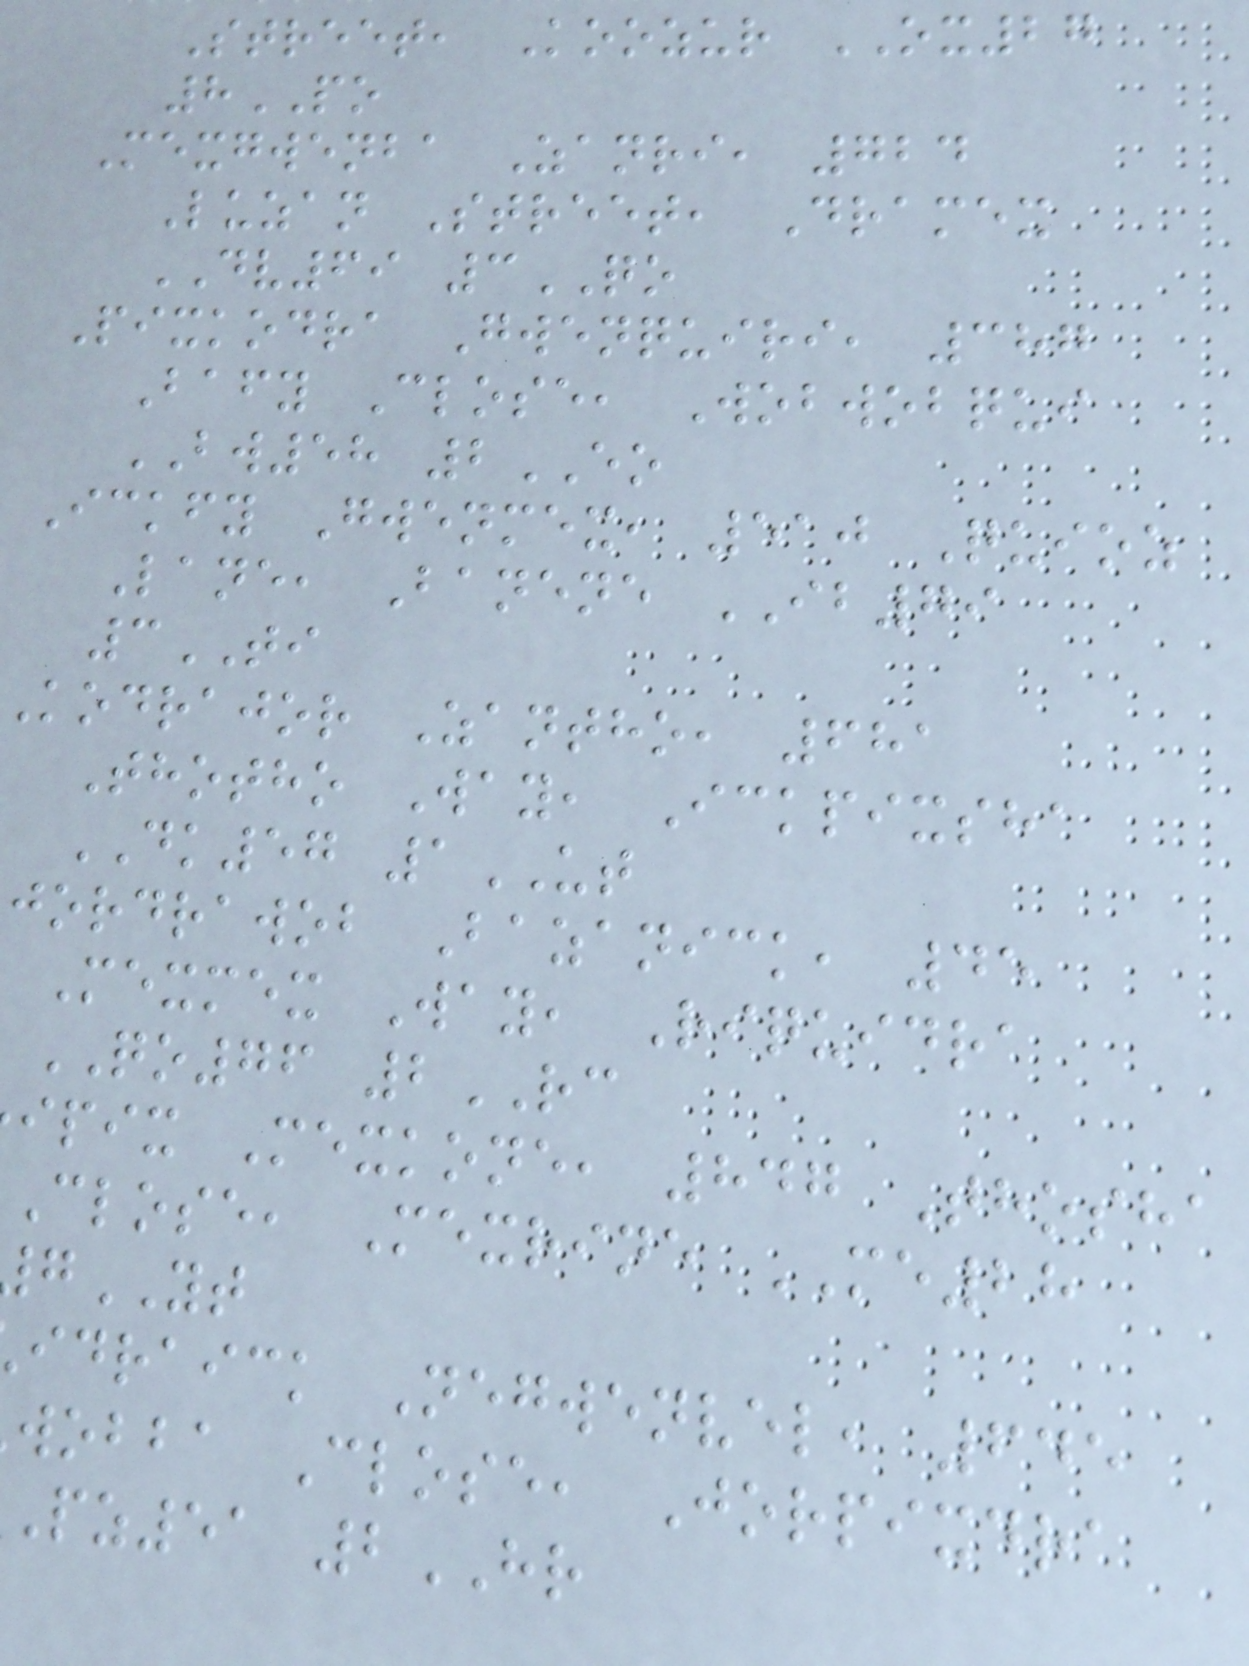Street, Koozur OX27
8PO
Mexgwenba Zanri, 724
Luzan Street, Dramex
DV69 3QO
Pixkodra Gwenquiri, 387
Bafy Close, Wobwobqui
BW58 2EO
Ickfy Gwenmex, 510 Quioz
Lane, Banene IB79
3TI
kodrajor Zantho, 681
Thotho Way, Ickpixsha
DK57 1UT
jordrawob Bazanick, 45
Mexmex Way, Riquidra
QO76 2RC
ipix Mexkone, 847 Thosha
Close, Mexrine ME28
YT
idraick Negwenvel, 645
wobba Close, Jorpixdra
pz51 2HR
